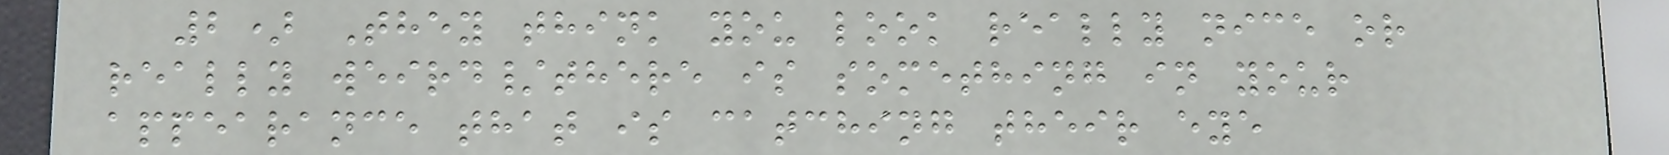2) They think you look really nice or
really weird/there is something in your
appearance that is catching their eye
